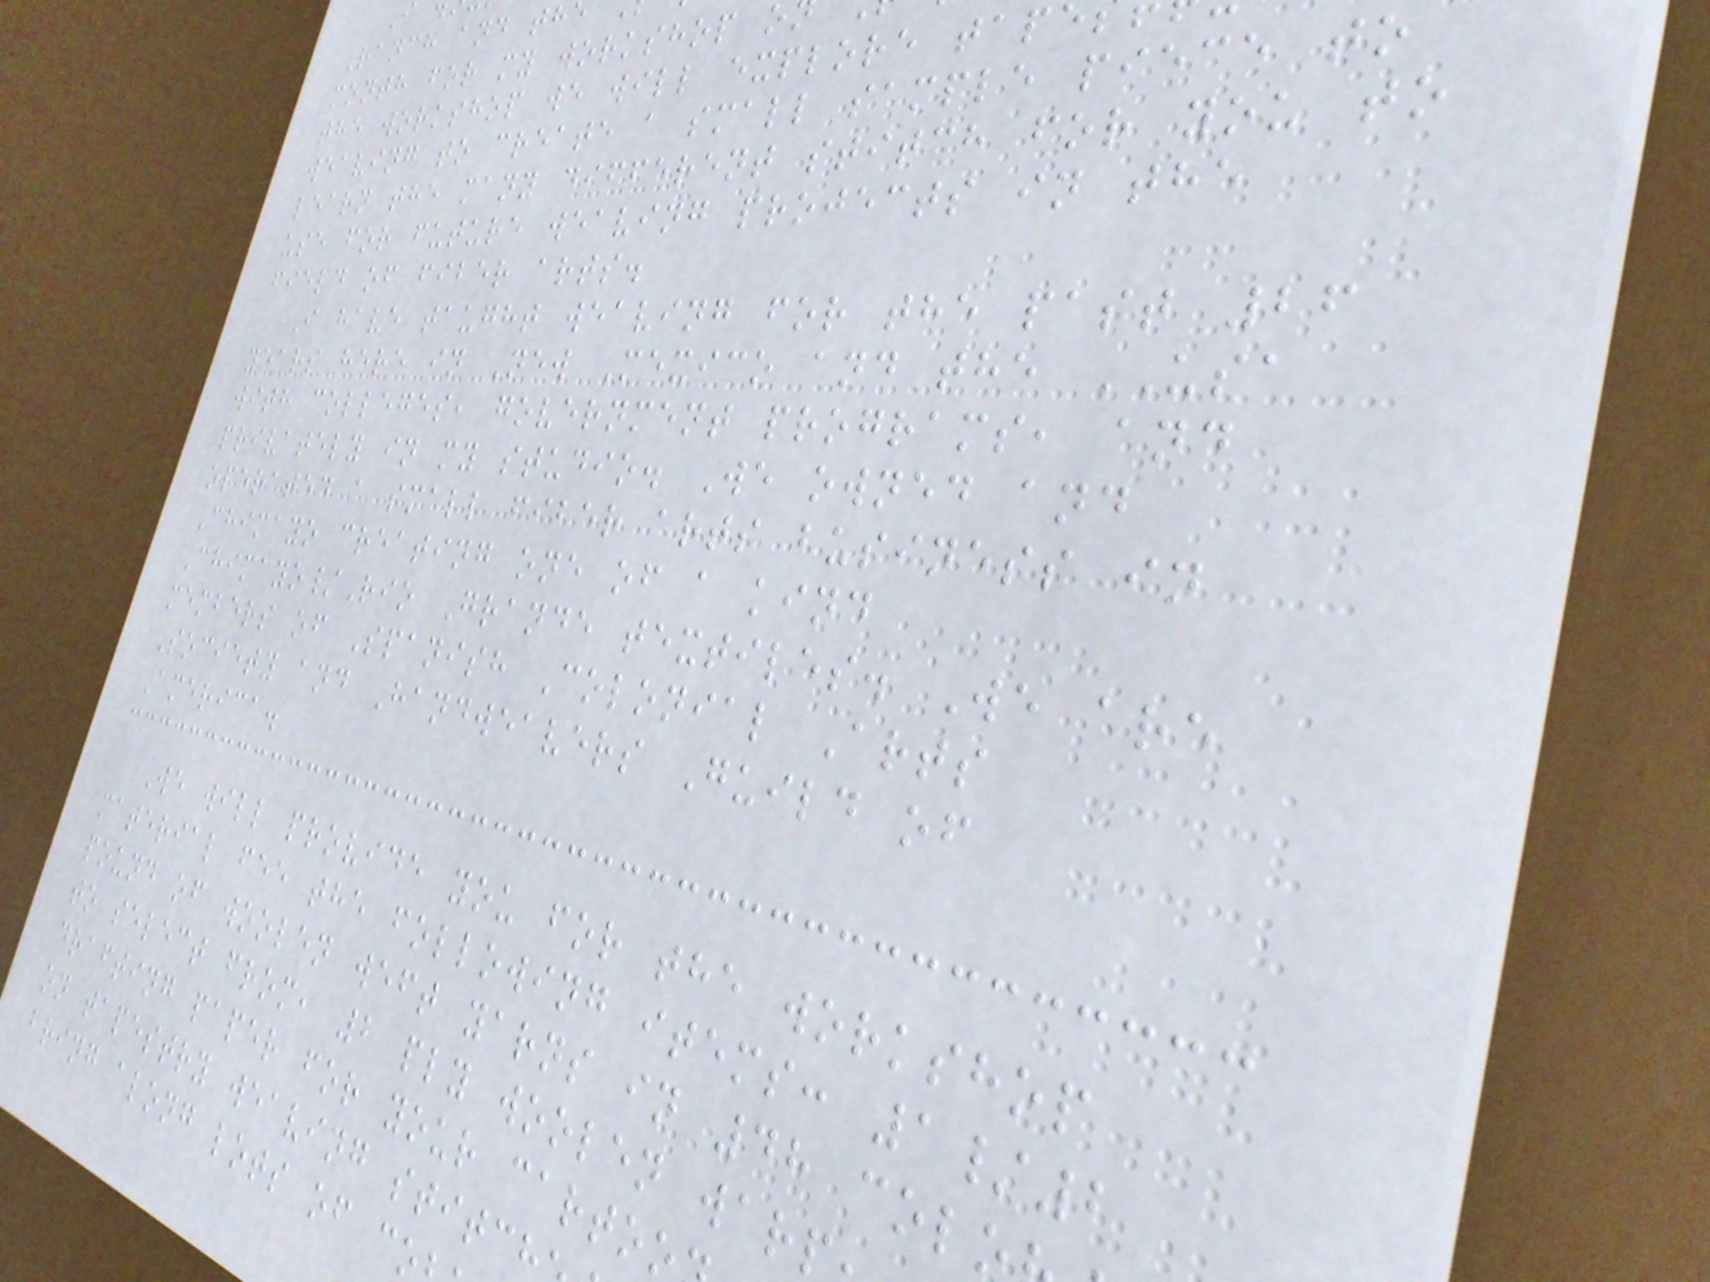Ranch and th
month for my workshop o
the workshop we will explore tap
weaving to create a small sample piece to
learn the many different stitch for you to
use for future weaving projects in the
field of fiber arts.
I have taught weaving for the past 26
years here in New Mexico and the USA
with colleges, government programs, and
privately in my studio. We owned and
operated a small fiber arts business in
Chimayo creating one of a kind
Chimayo/Rio Grande textiles. We are
members of Spanish Colonial Arts
Society and Handweavers Guild of
America.
We will provide you for the workshop
material fee the following items: 1/2
pound of woolen weft yarns in 48 col
to select from, 2 ply woolen warp
drafting paper for your cartoo
on tapestry weaving stitch
bring along lots of co
